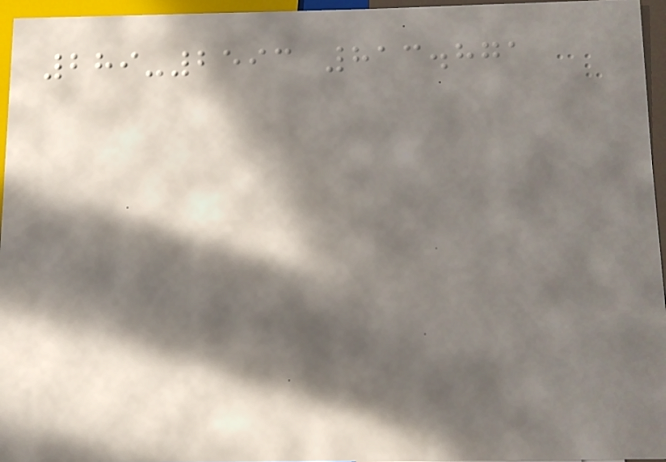289-2593 813.871
